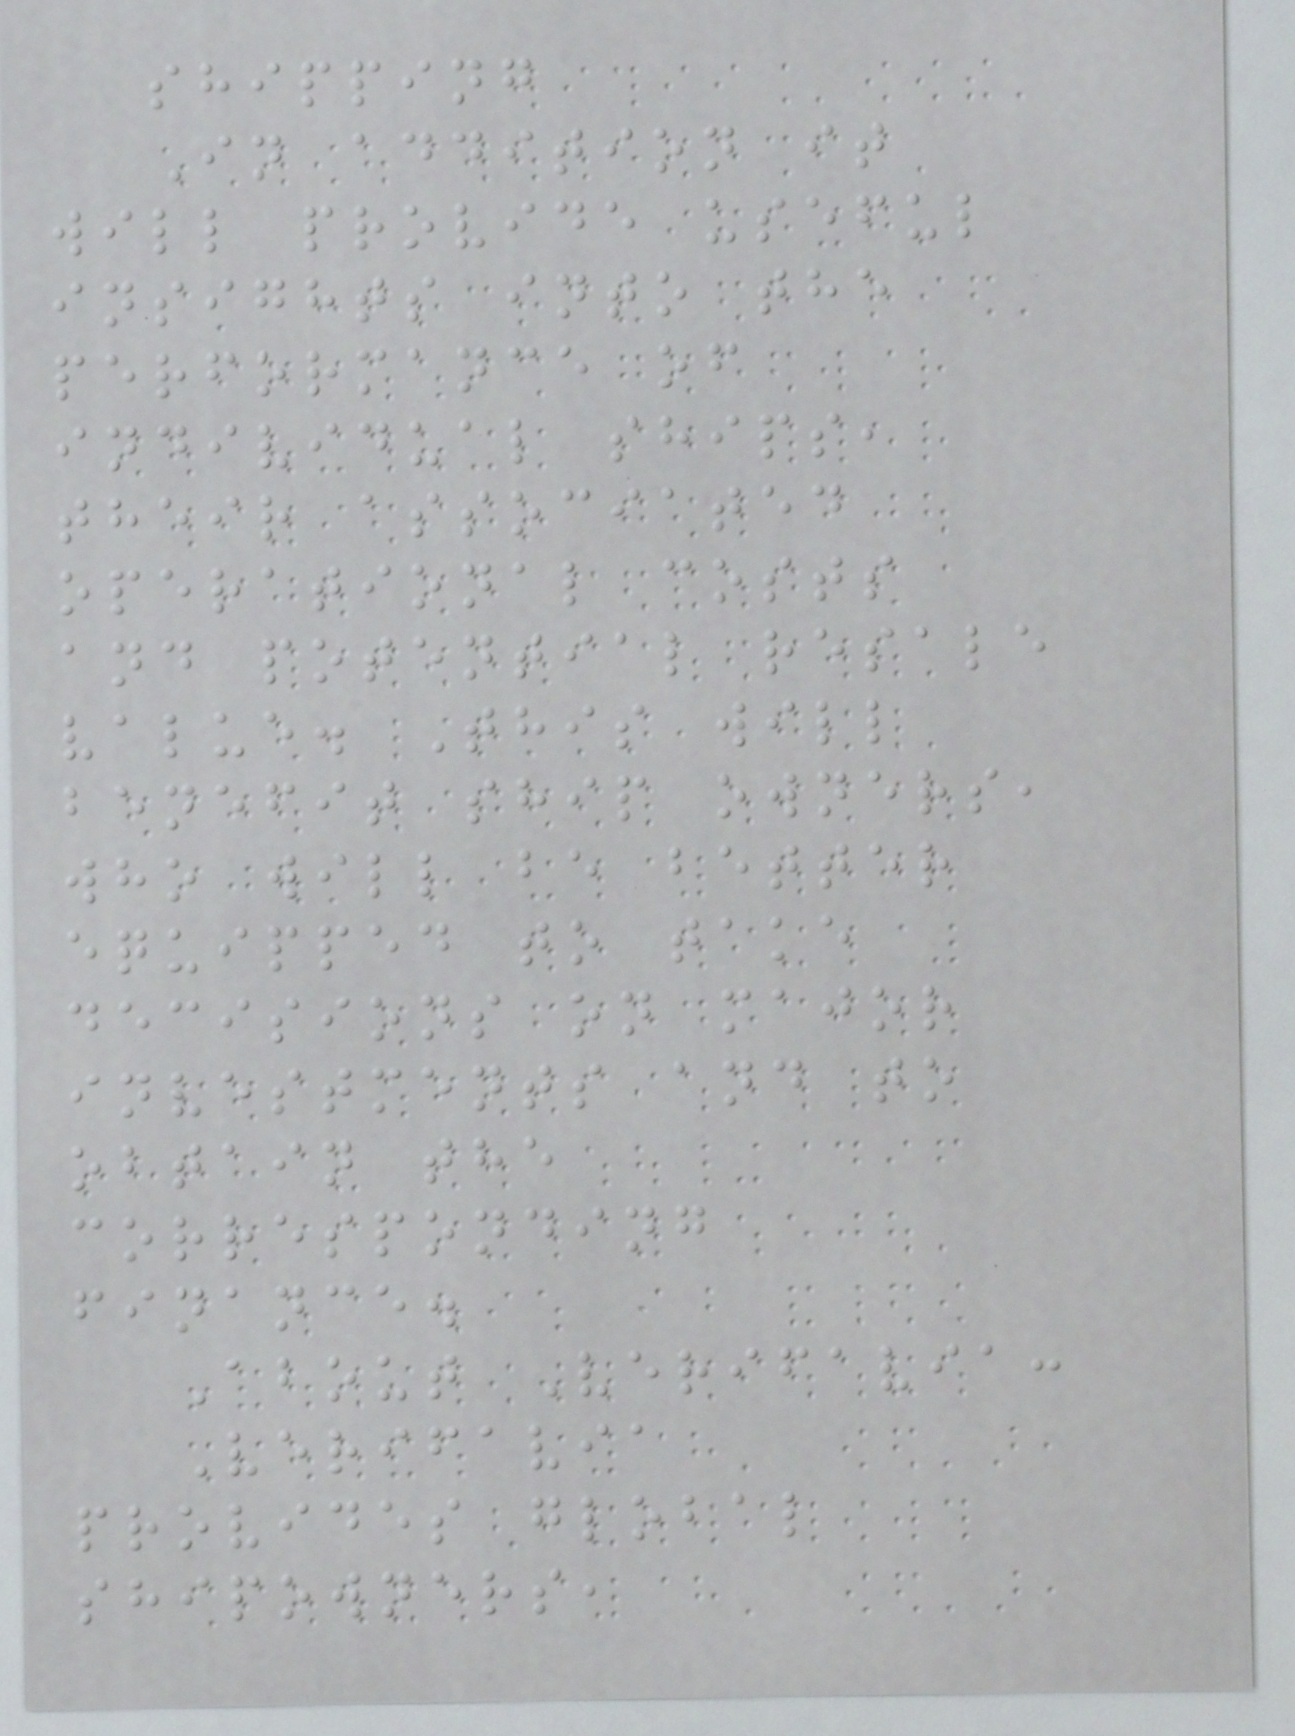shipping
In addition it
will provide useful
insights into the
performance of
individual ships,
their associated
operational costs
and potential resale
value. This will
benefit ship owners,
who will be better
equipped to take
decisions on major
investments and to
obtain the
corresponding
finance.
About Verifavia:
Verifavia
provides global
shipowners,
